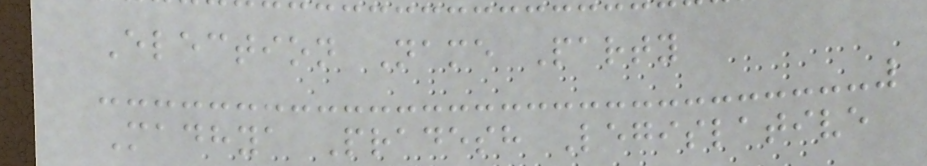Election Name Party
Madhya Pradesh Legislative
